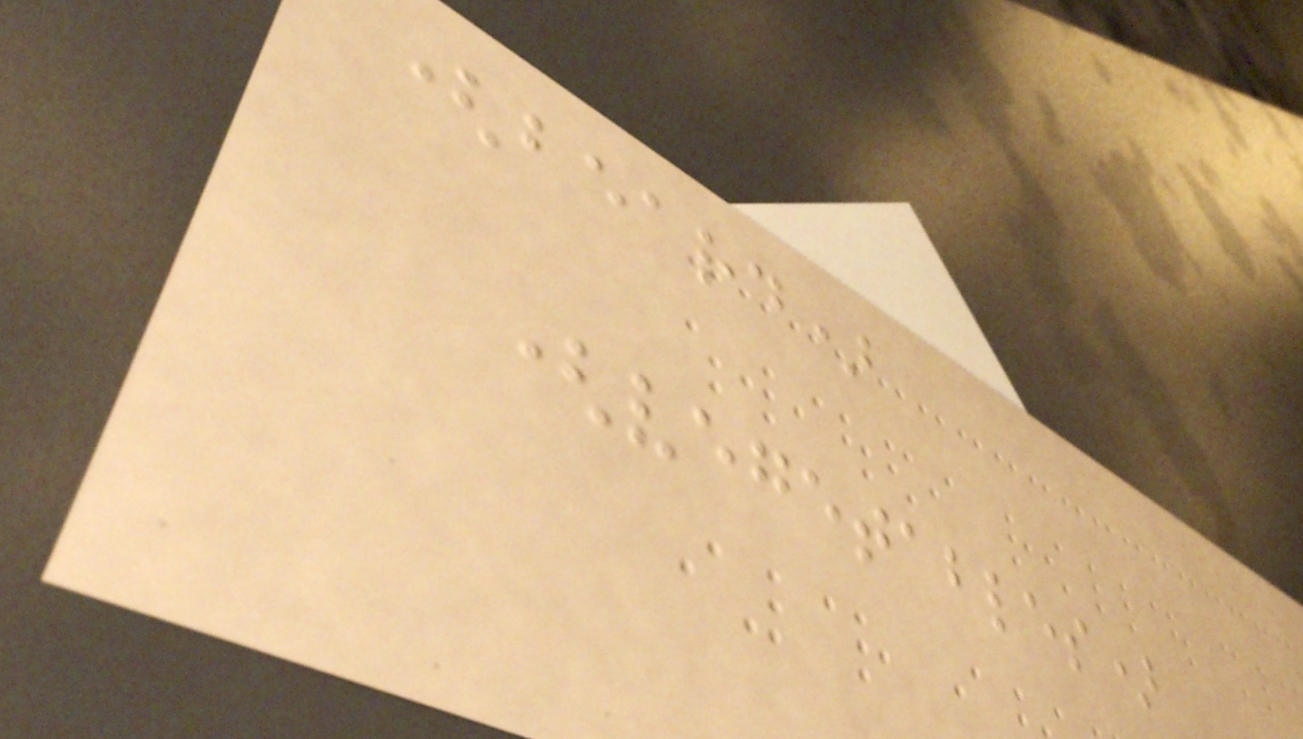(beard)
(vegetables)
